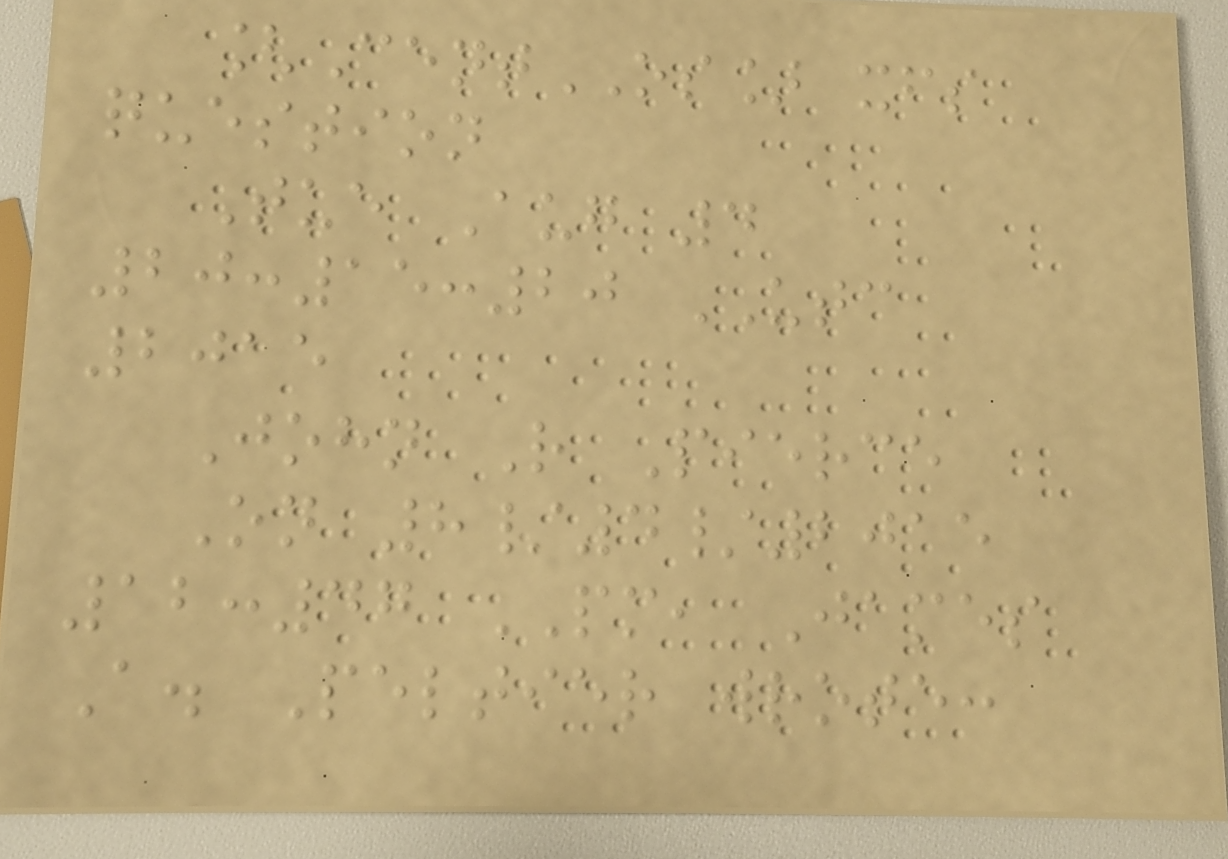[CentOS] xfs
question
Tue Aug 4
20:15:20 UTC
2015
John R Pierce
On 8/4/2015
12:47 PM, James
A. Peltier wrote:
